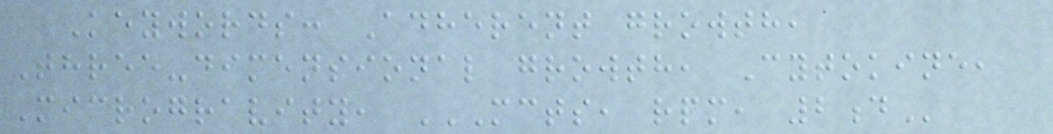Keywords: Adherent growth,
Three-dimensional growth, Cytokine,
Microgravity, MCTS, RPM, 2D
